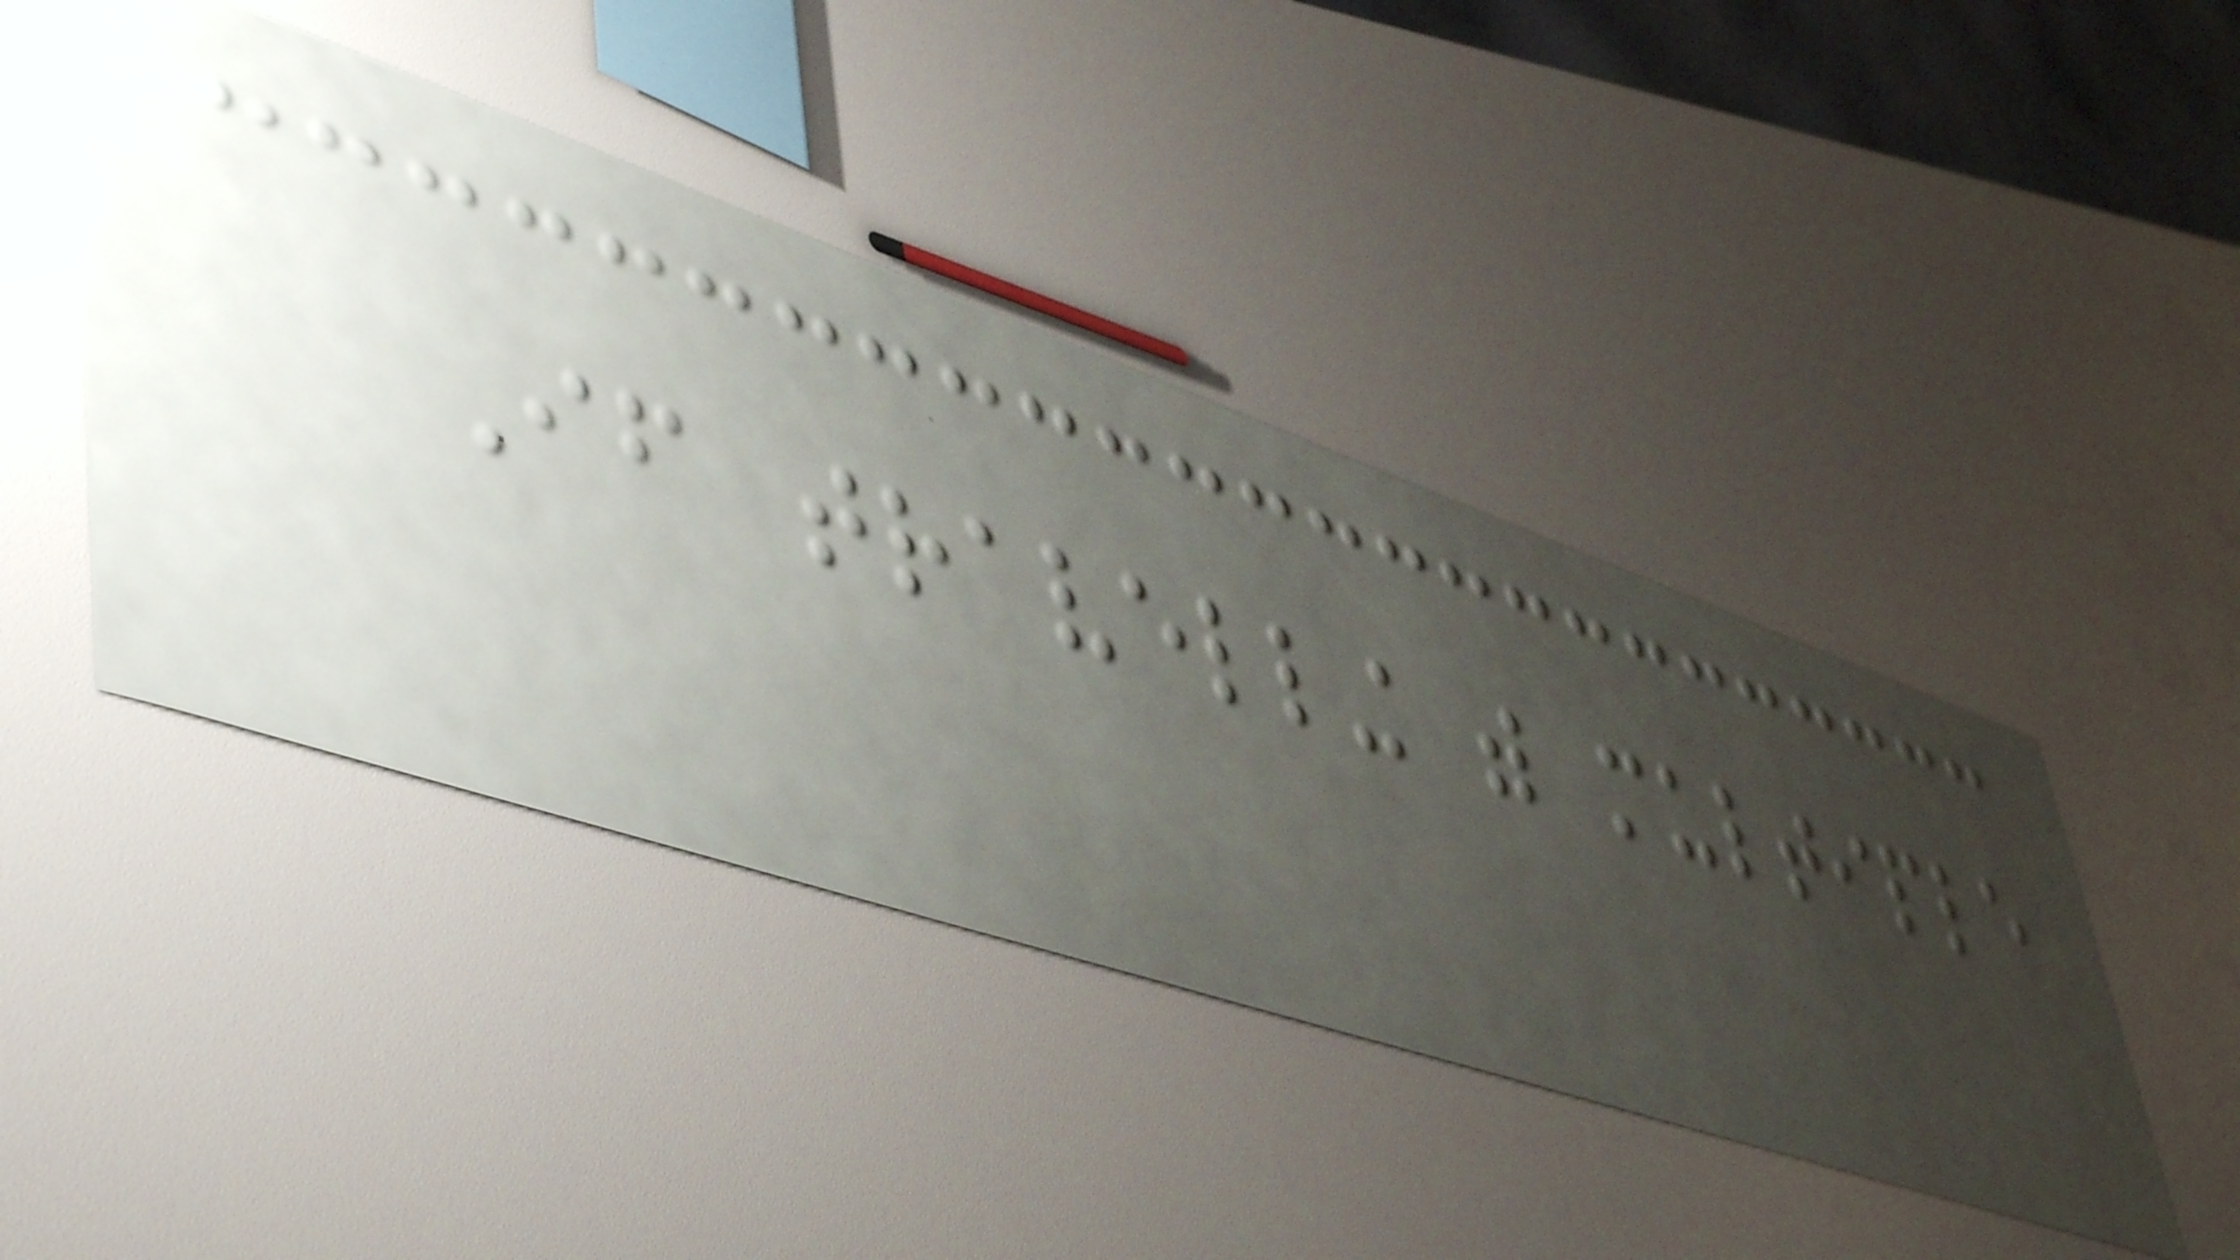If travelling with multiple
